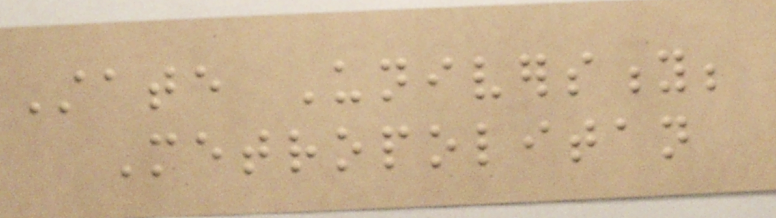State University;
Metropolitan
